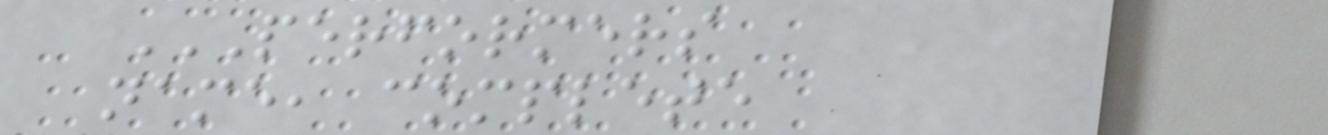PERFORMERS
NAME, COMPLETE
